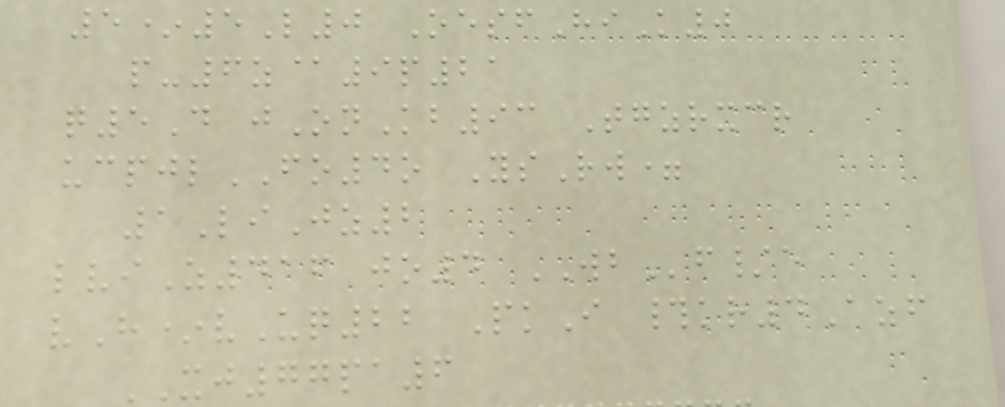5*5L0 OesfHiK0
p-6z@9p21
q5D jOnKb93 Tgzrxcr
ucpjlFO4o YsRw=
1LiJz2
lviZ416 jo4 WBf/e
vH*vUq22 PkI #kr4Azf
XJ77pa6
